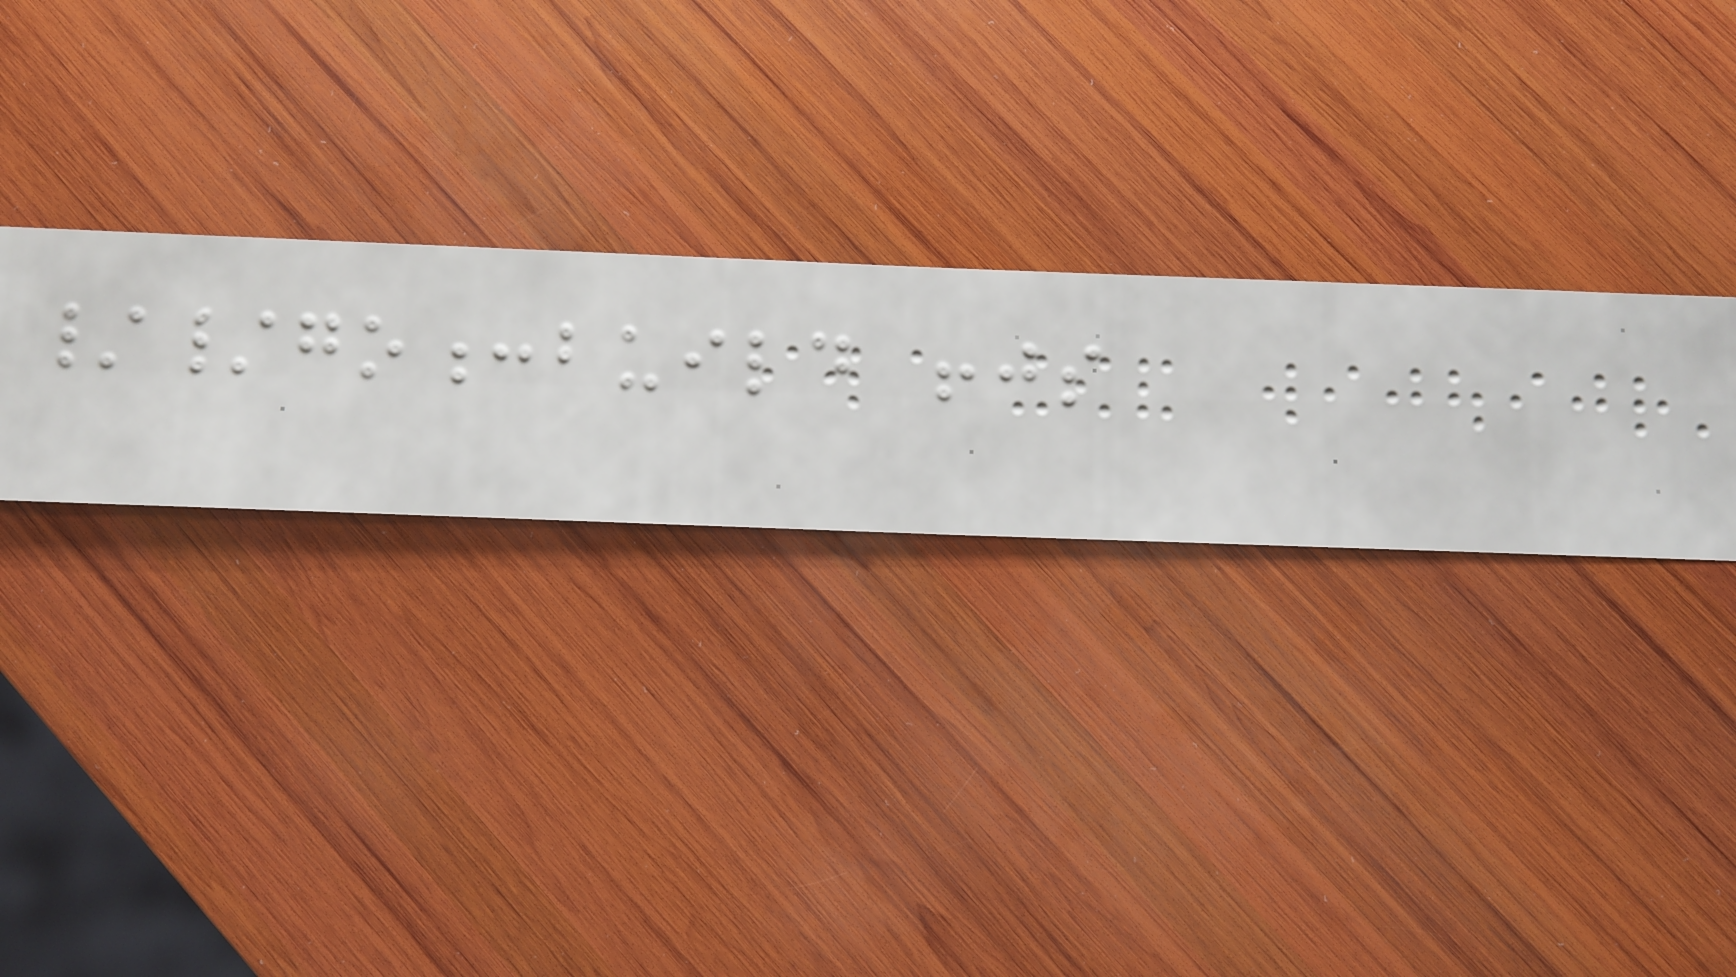//go:build !js
